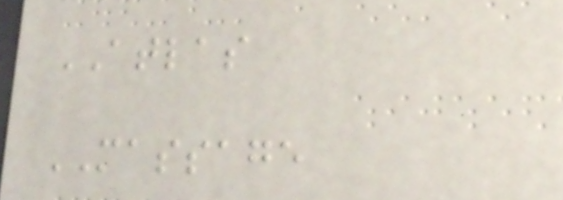ATLAS
MASSAGE
